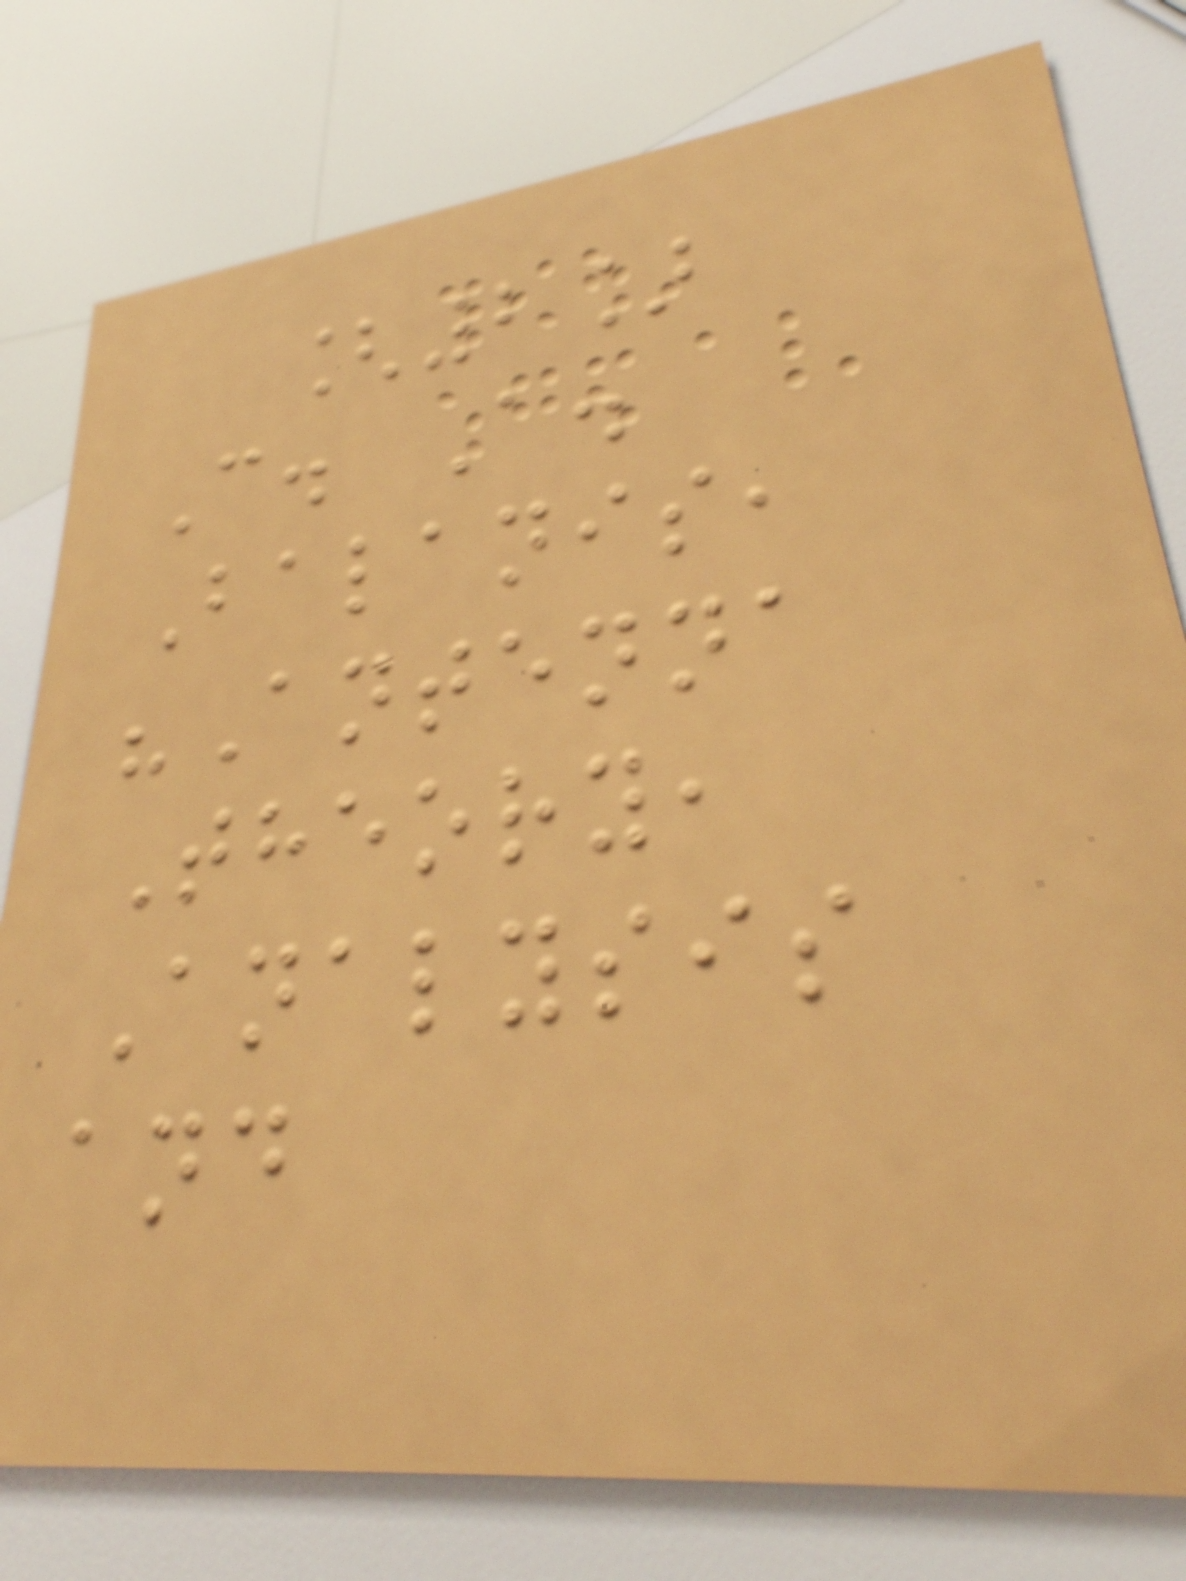[2]
C. A.
Balanis,
"Antenna
Theory,
Analysis
and
